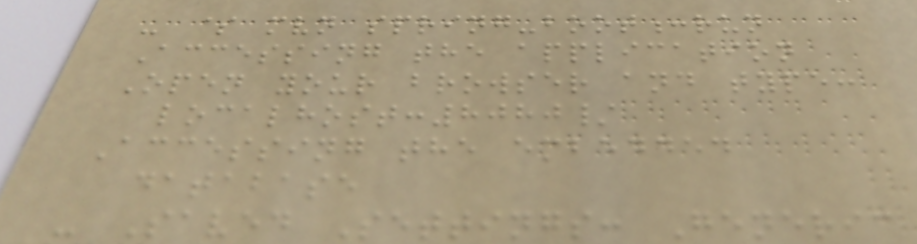- $ mvn spring-boot:run
Accessing the application
Open your browser and type:
localhost:8080/
Accessing the embedded
database
- Saved Settings: Generic
